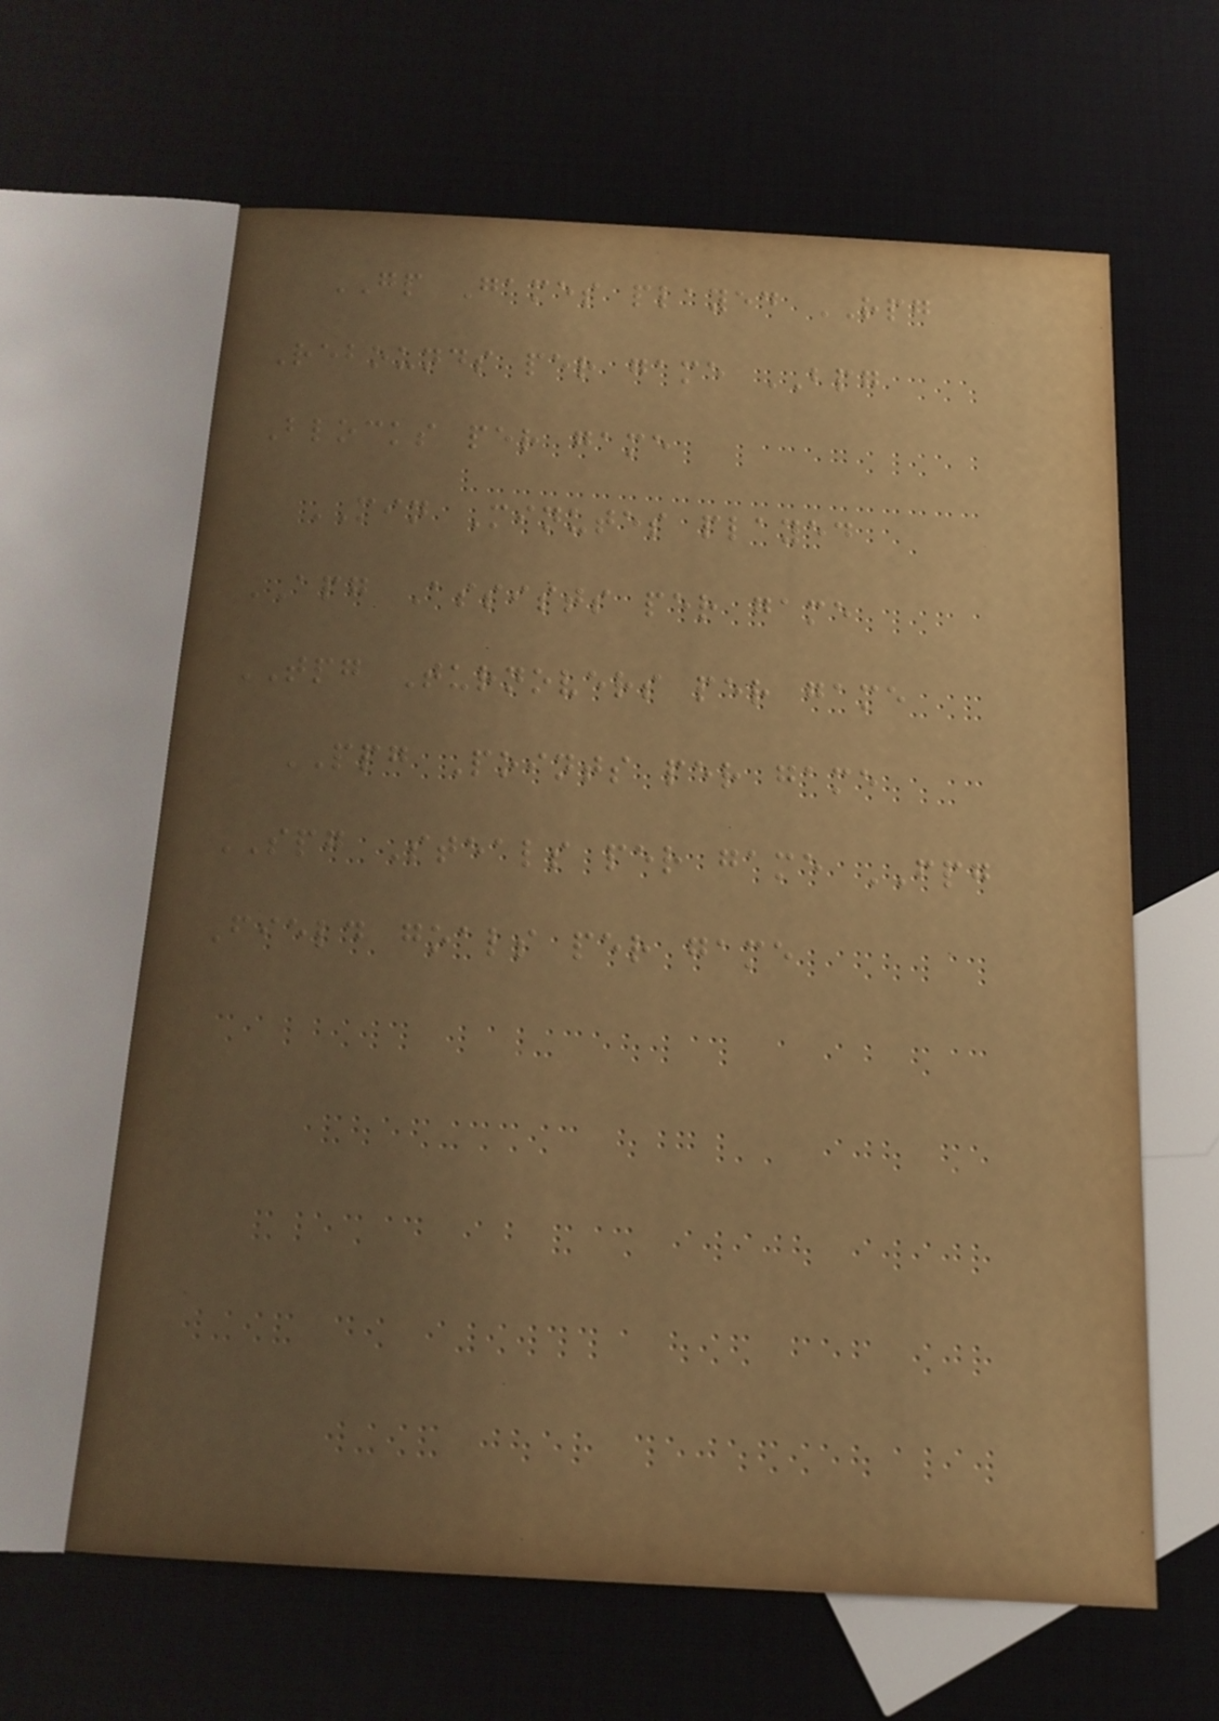GP Games played RPG
Rebounds per game BPG
Blocks per game
MIN Minutes played
APG Assists per game
TPG Turnovers per game
PPG Points per game
SPG Steals per game FPG
Field goals per game
